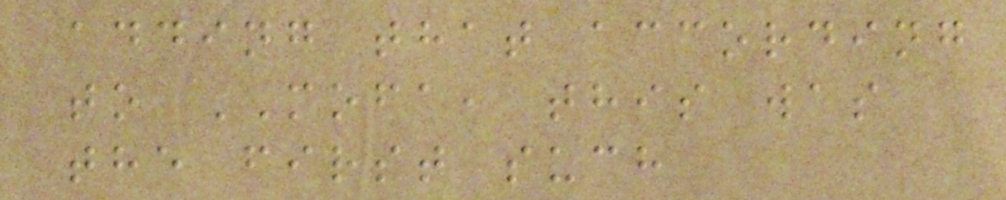adding that according
to MOFA, this was
the first such
